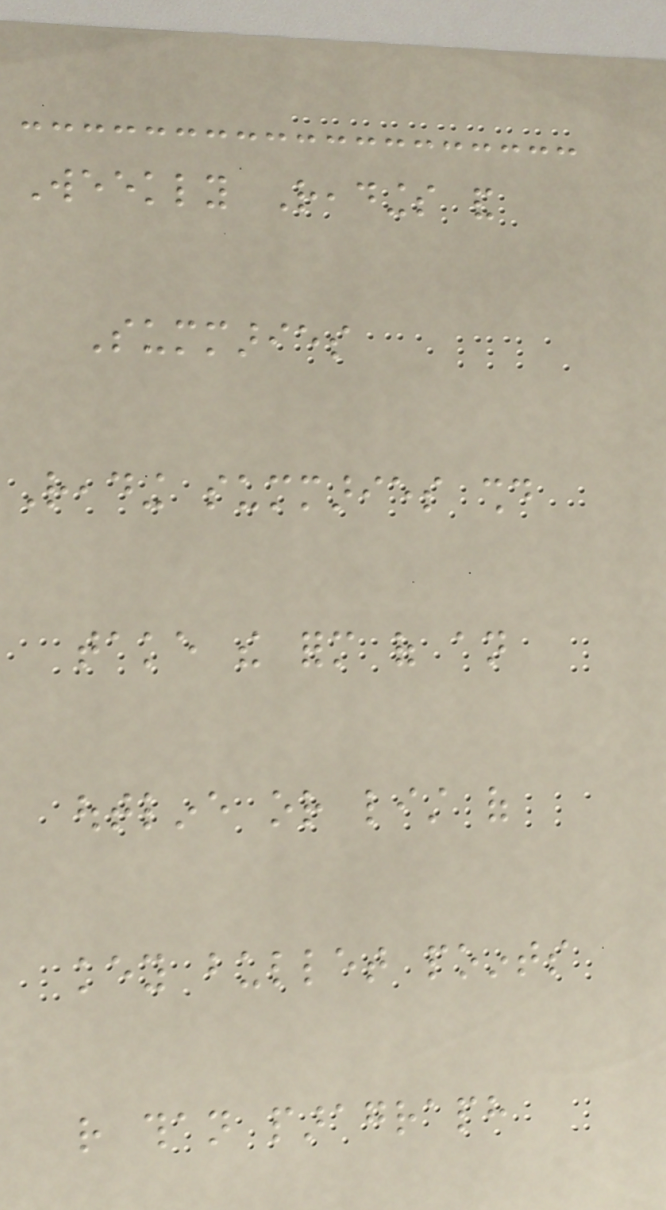Weekly Readings and
Summaries
Reading summaries should
take the form of an
outline or list of
key bullet points
rather than paragraph
